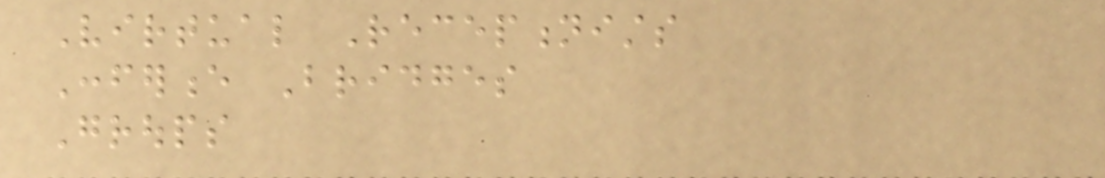Virtual Receptionists
Conference Bridges
Groups
